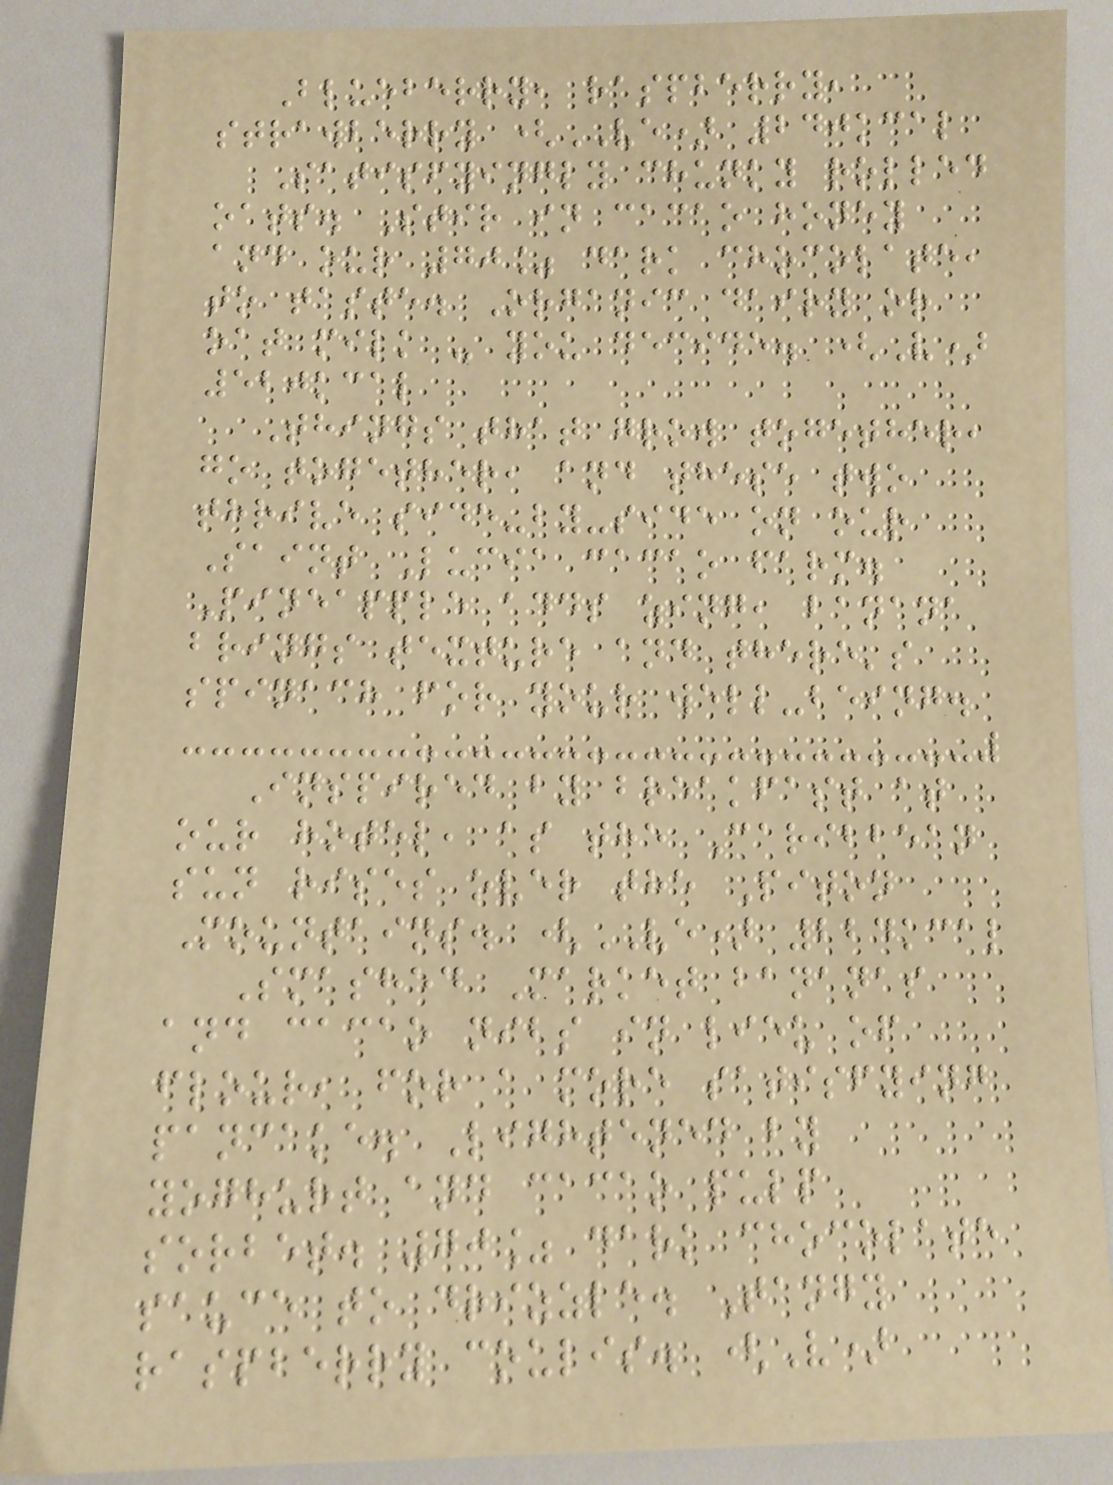Blueberry, raspberry,
strawberry (VE) 240kcal
Satisfyingly chunky rolled
oats. Stir in cacao honey
and our 70% dark chocolate,
to taste. Organic dairy or
oat milk - you decide. (V)
520kcal
Things that grow together,
go together, and these two
thrive side-by-side on our
Saint Lucia cacao farm.
Pineapple adds zing, banana
brings texture and there's
spinach for your well-being.
Inspired by breakfast at
our hotel, as the Caribbean
sun rises over the Piton
Mountains. (VE) 224kcal
Smashed Market bananas
and cacao nibs in lieu of
flour, for a more satisfying
pancake. Lightened by
yoghurt and cacao pulp
sorbet. 70% dark chocolate
sauce to drizzle. Tangy
raspberry coulis. (V)
